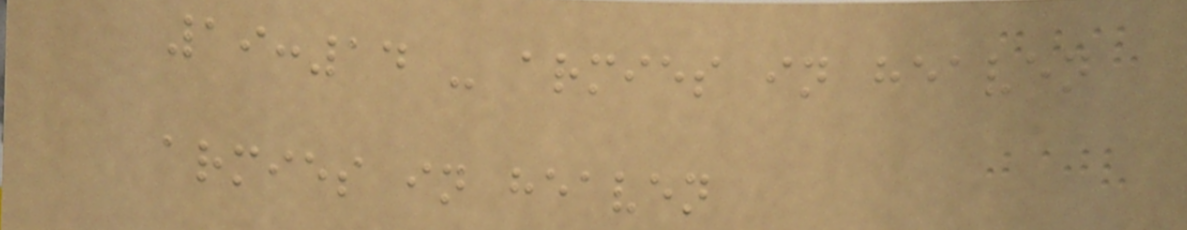19:14 - armies in heaven
armies in heaven
